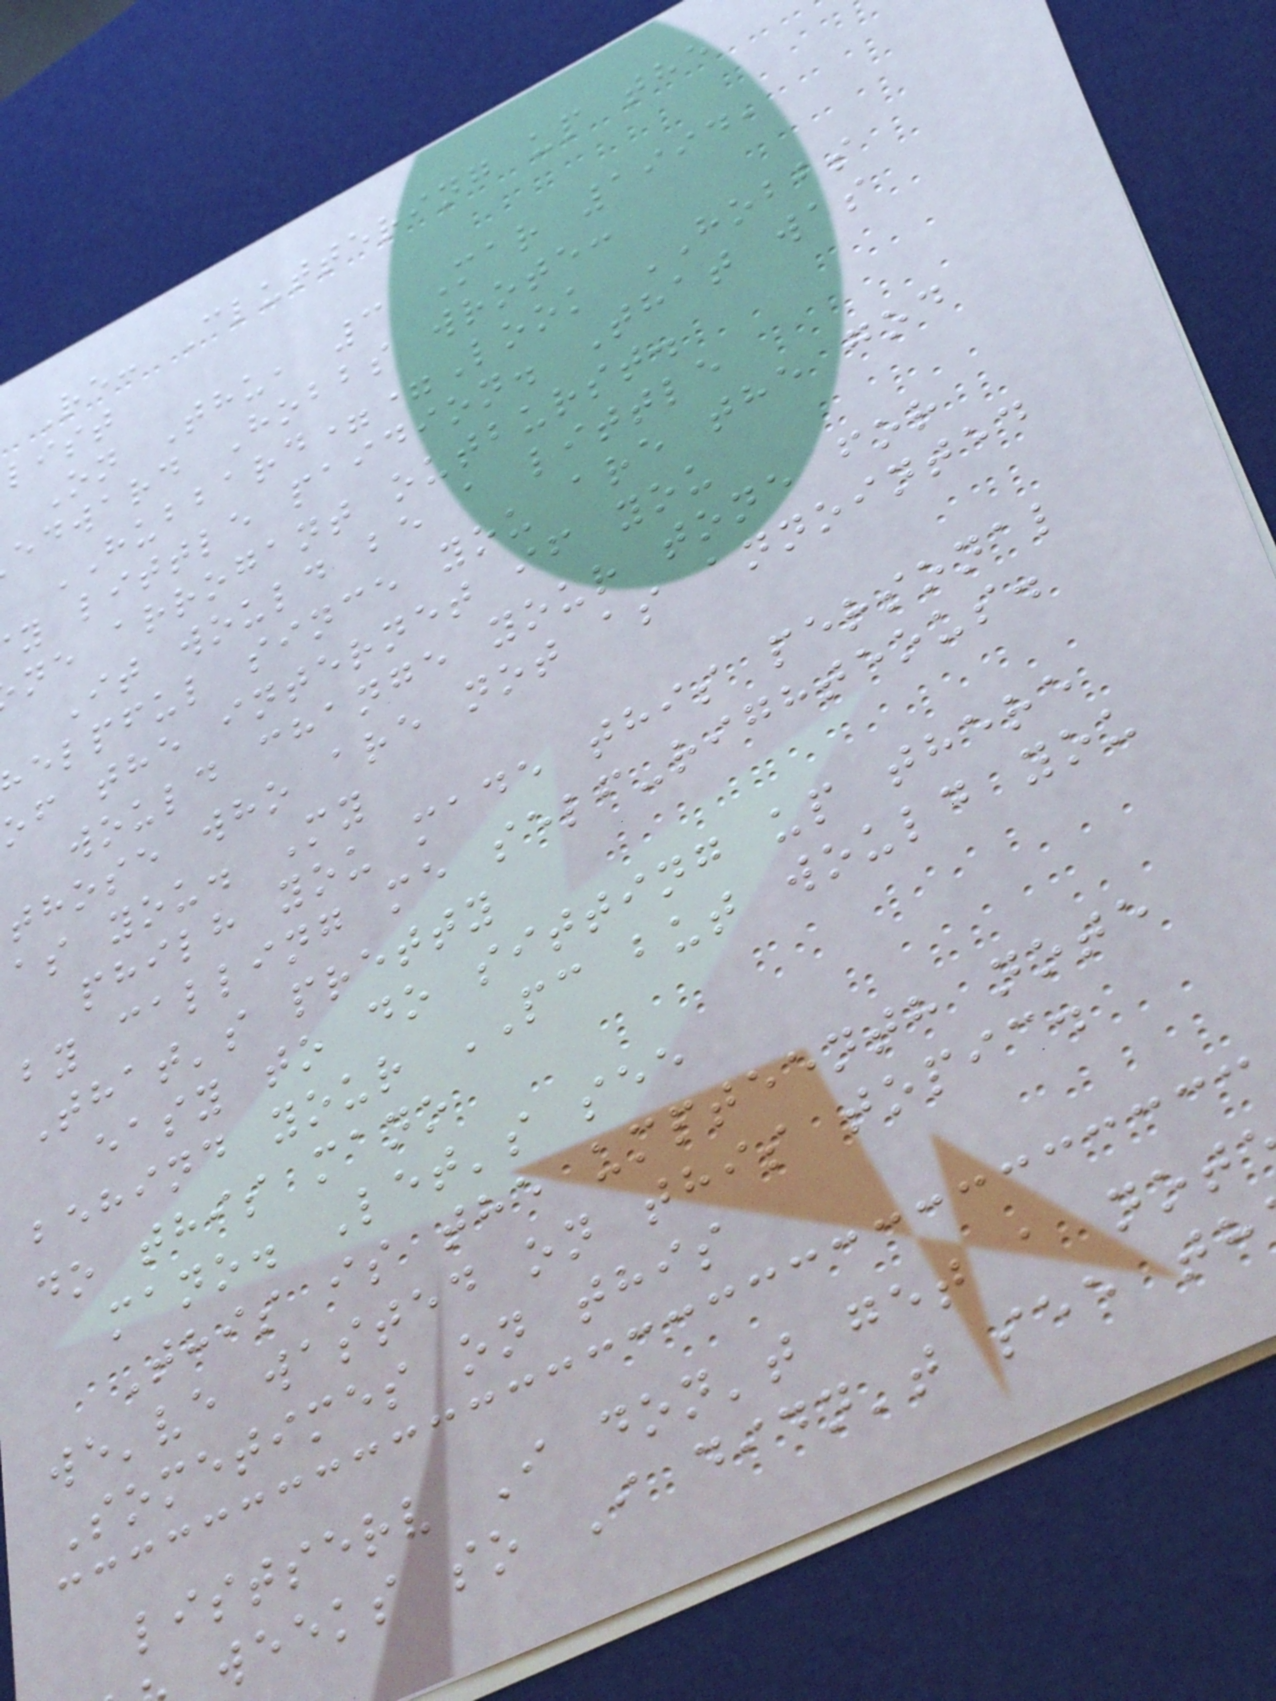Re: Cluttering up the
list
On Thu, 3 Mar 1994,
edward Hobbs wrote:
HUBBARD==Look HOBBS
y little paidion. That was
ne arrogant outburst.
It would be a little
elpful since you are the god
of the internet if you
would change your tone for
those who are not as annointed
as you. My
philh you made this personal
by calling me self-righteous.
That's pretty
easy to do sitting up there
behind your PC but would you
do this mano
mano. Let's see
This is the umpteenth note
we've wasted on this topic.
Sometimes on this
listserv I don't get a not
weeks so I didn't see th
